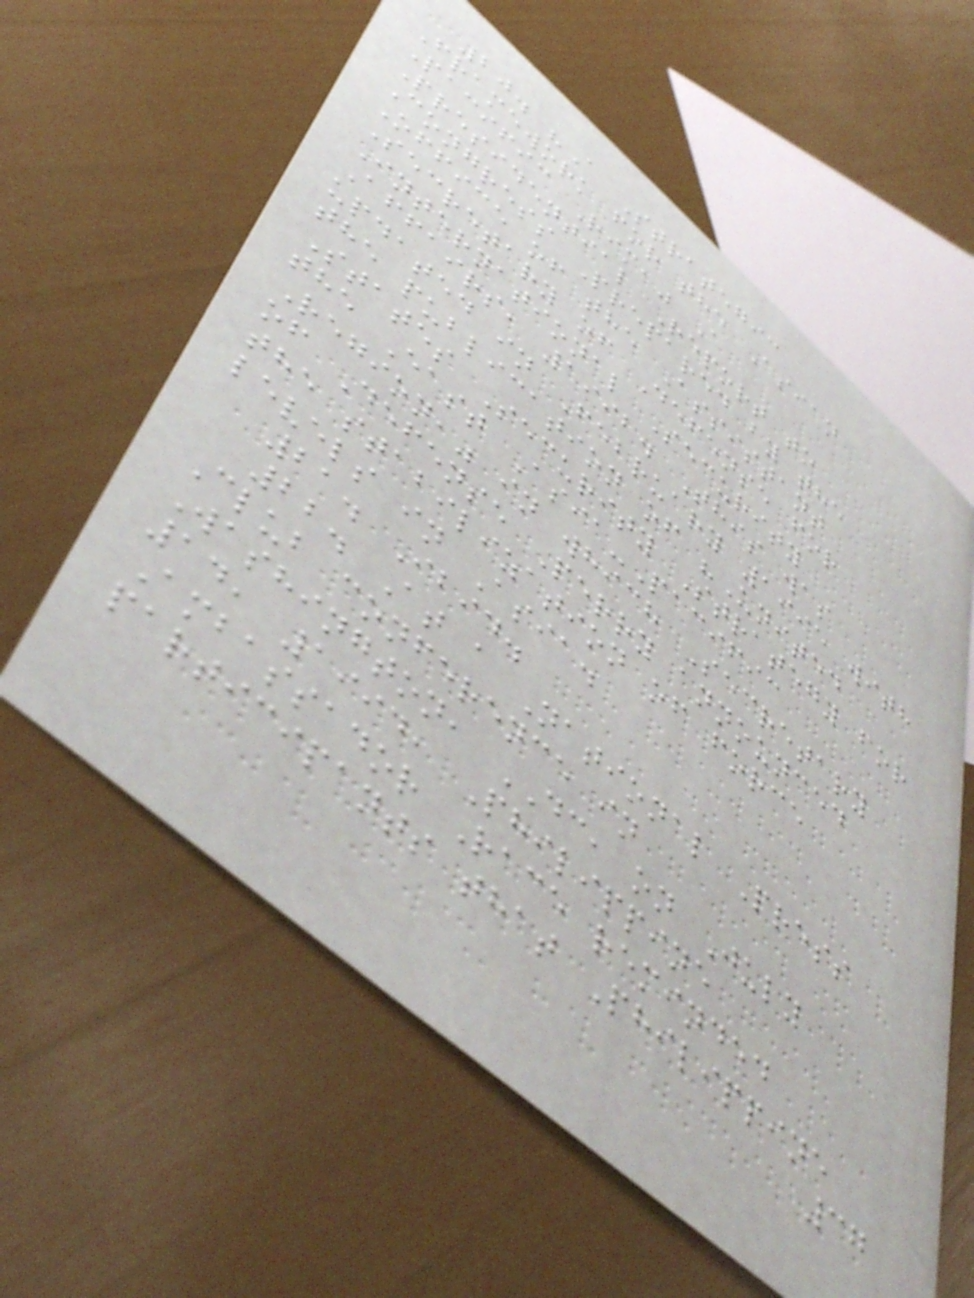20. "A Strategic
Framework for the Asian
Pacific Rim," A
Presidential Report to
Congress Prepared by the
Office of the Assistant
Secretary of Defense for
International Security
Affairs, 1992. This was
updated in February 1995 with
the publication of "United
States Security Strategy for
the East Asia-Pacific
Region," in which Secretary
of Defense Perry announced
the stabilization of force
levels in Asia.
21. Ibid.
22. At a National Press
Club conference in
Washington, DC, on July
14, 1994, Philippine
Ambassador Race reminded
participants that Philippine
37
